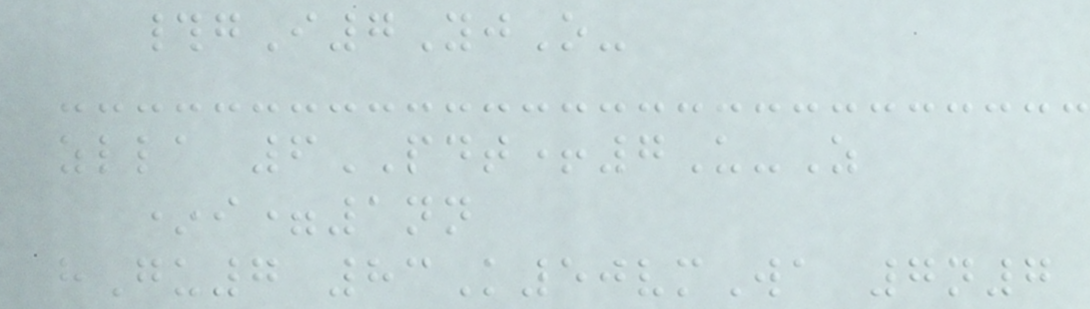#gI7YjO-
zlla 6PDT+7U-Z
*i=1nn
hGu7 83K50vmWa 7n7
